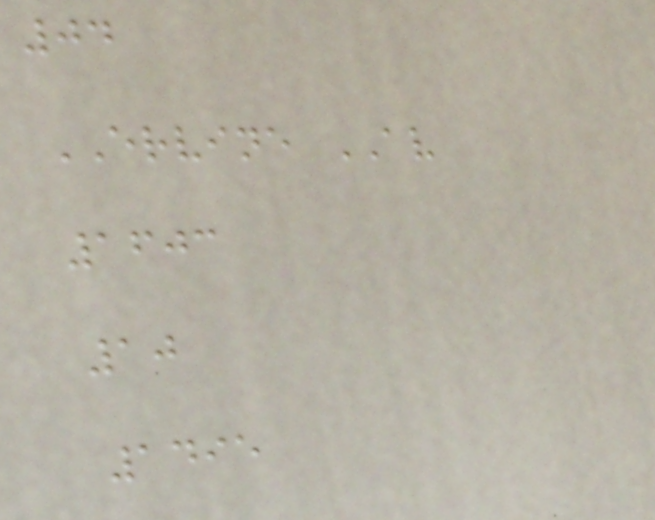04
ERVINE AV
1603
10
1495
